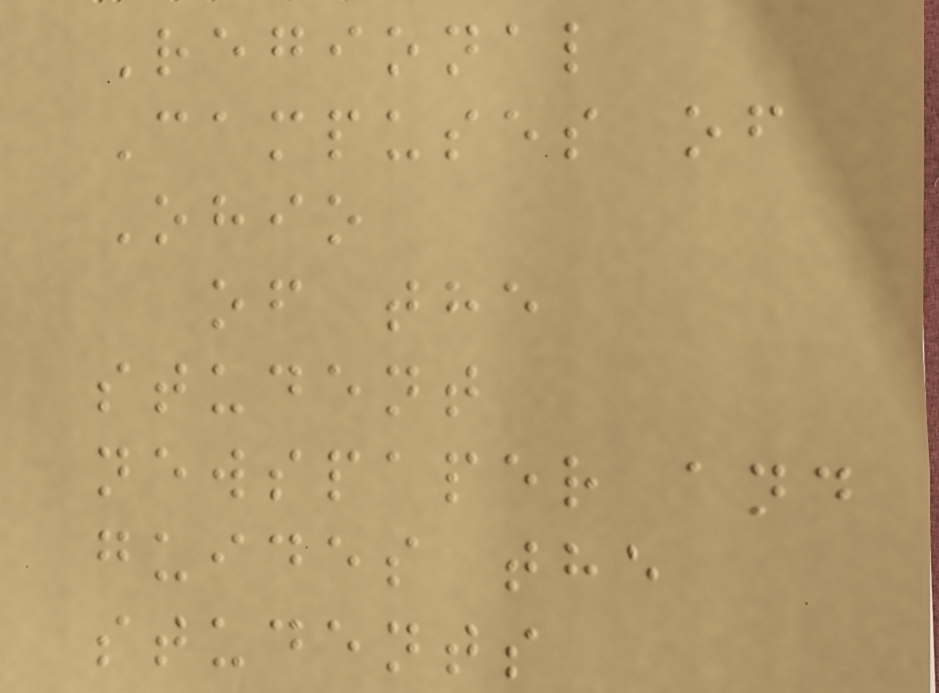Regional
Campuses of
Ohio
of the
student
newspaper and
guides the
students
